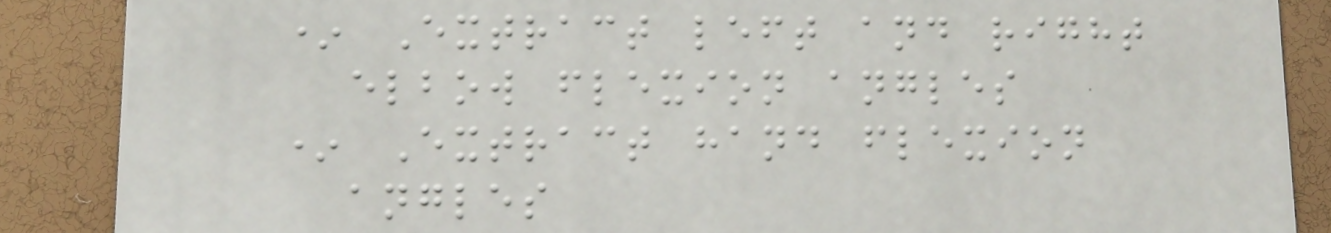* Extract left and right
elbow flexion angles
* Extract hand flexion
angles
